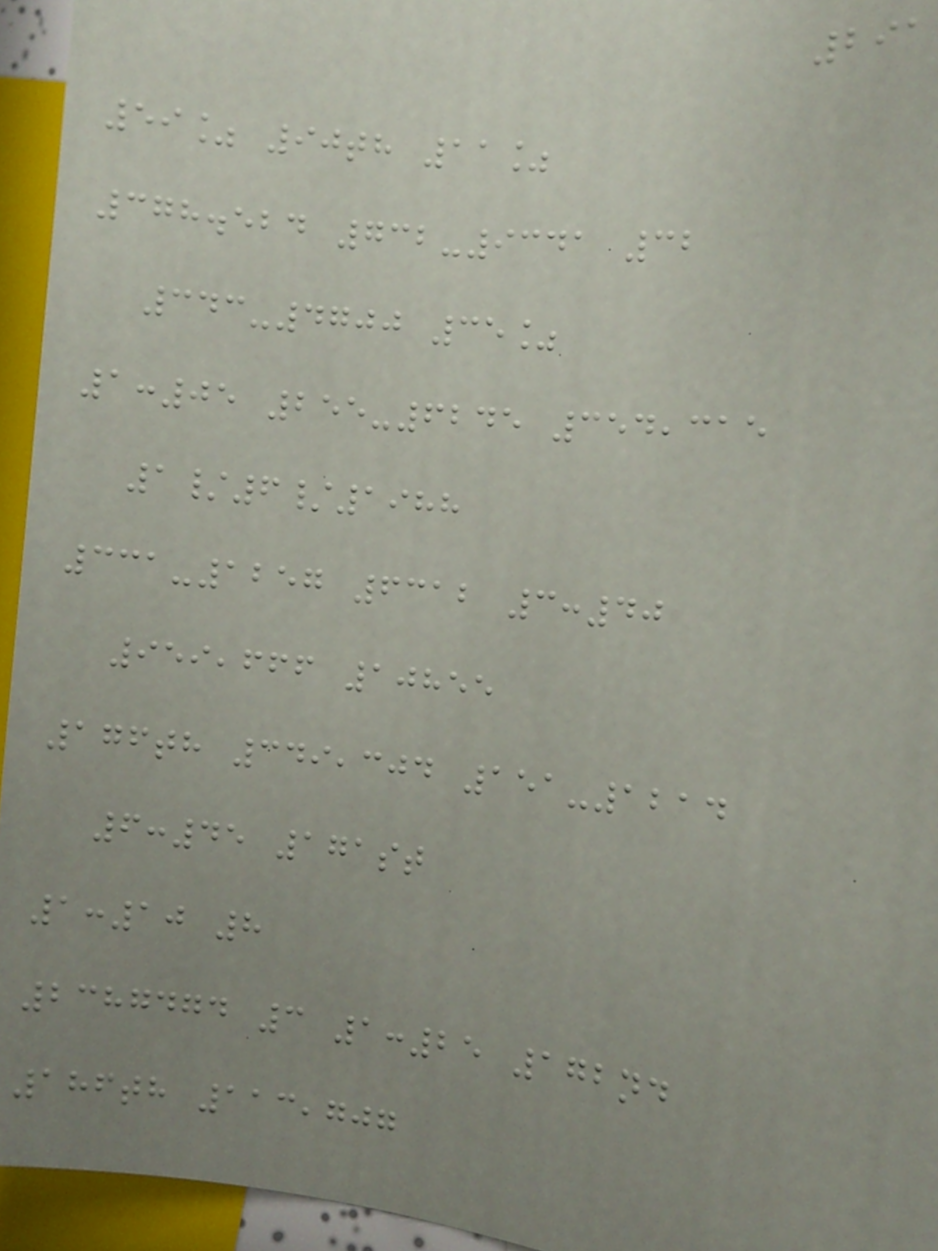291
59% 90th 11%
378.524 732-9341 32
343-4700 35%
1:05 255-6245 354,315
1/6/1988
331-1257 6312 3:40
959,666 10855
176th 349,304 151-1214
6:45 171st
1:10 8
2387474 3 1:25 172nd
186th 113,707
